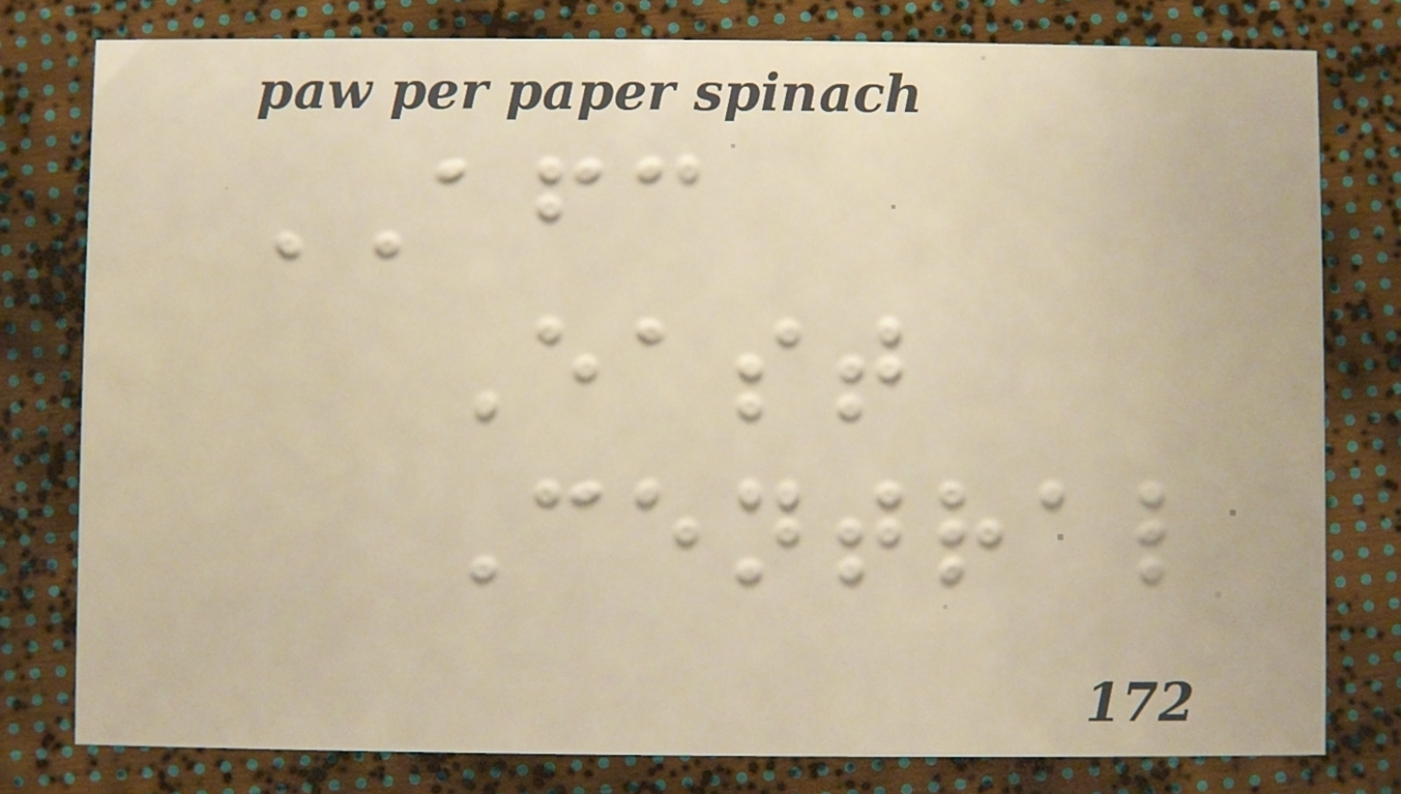AFC
East
Central
